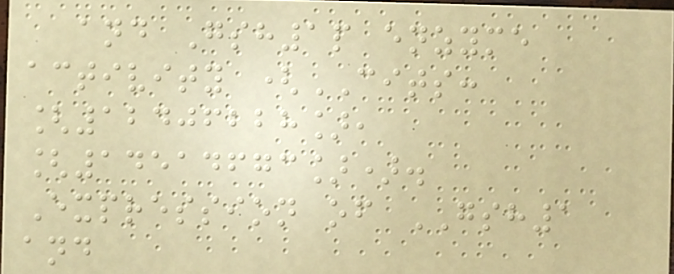and Gsh1p enzyme
activity (CITS:
[12406228],
[14514673]).
Expression of GSH1
and
